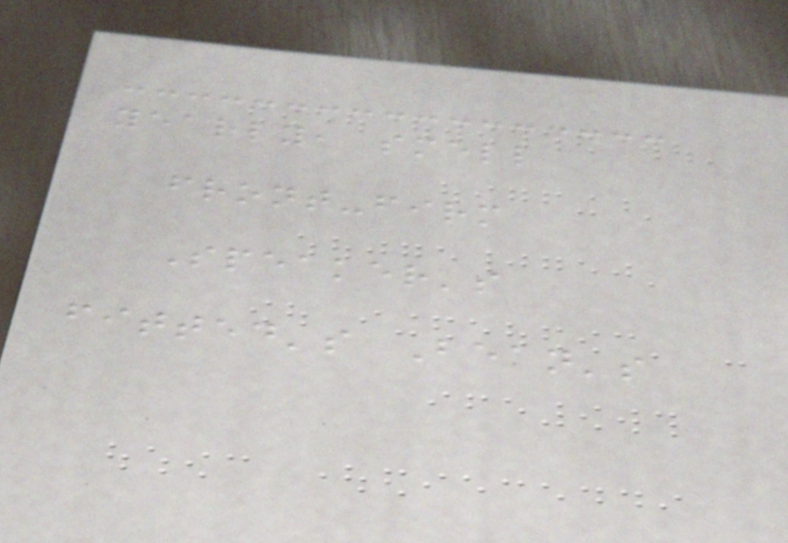yearly, smell
front-firm
Speaker's
fitted's Bean's
